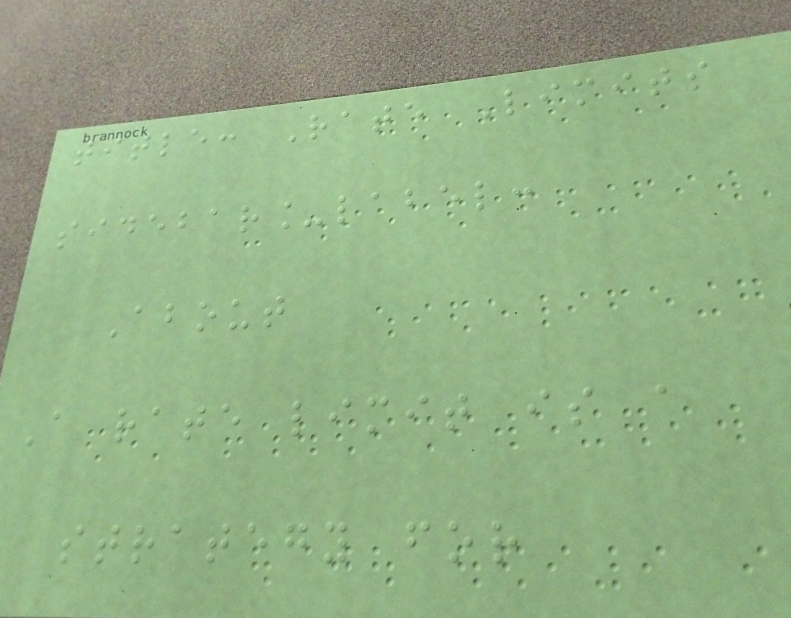title: Rate Limits
sidebar_label:
About
A rate limit is a
strategy for
